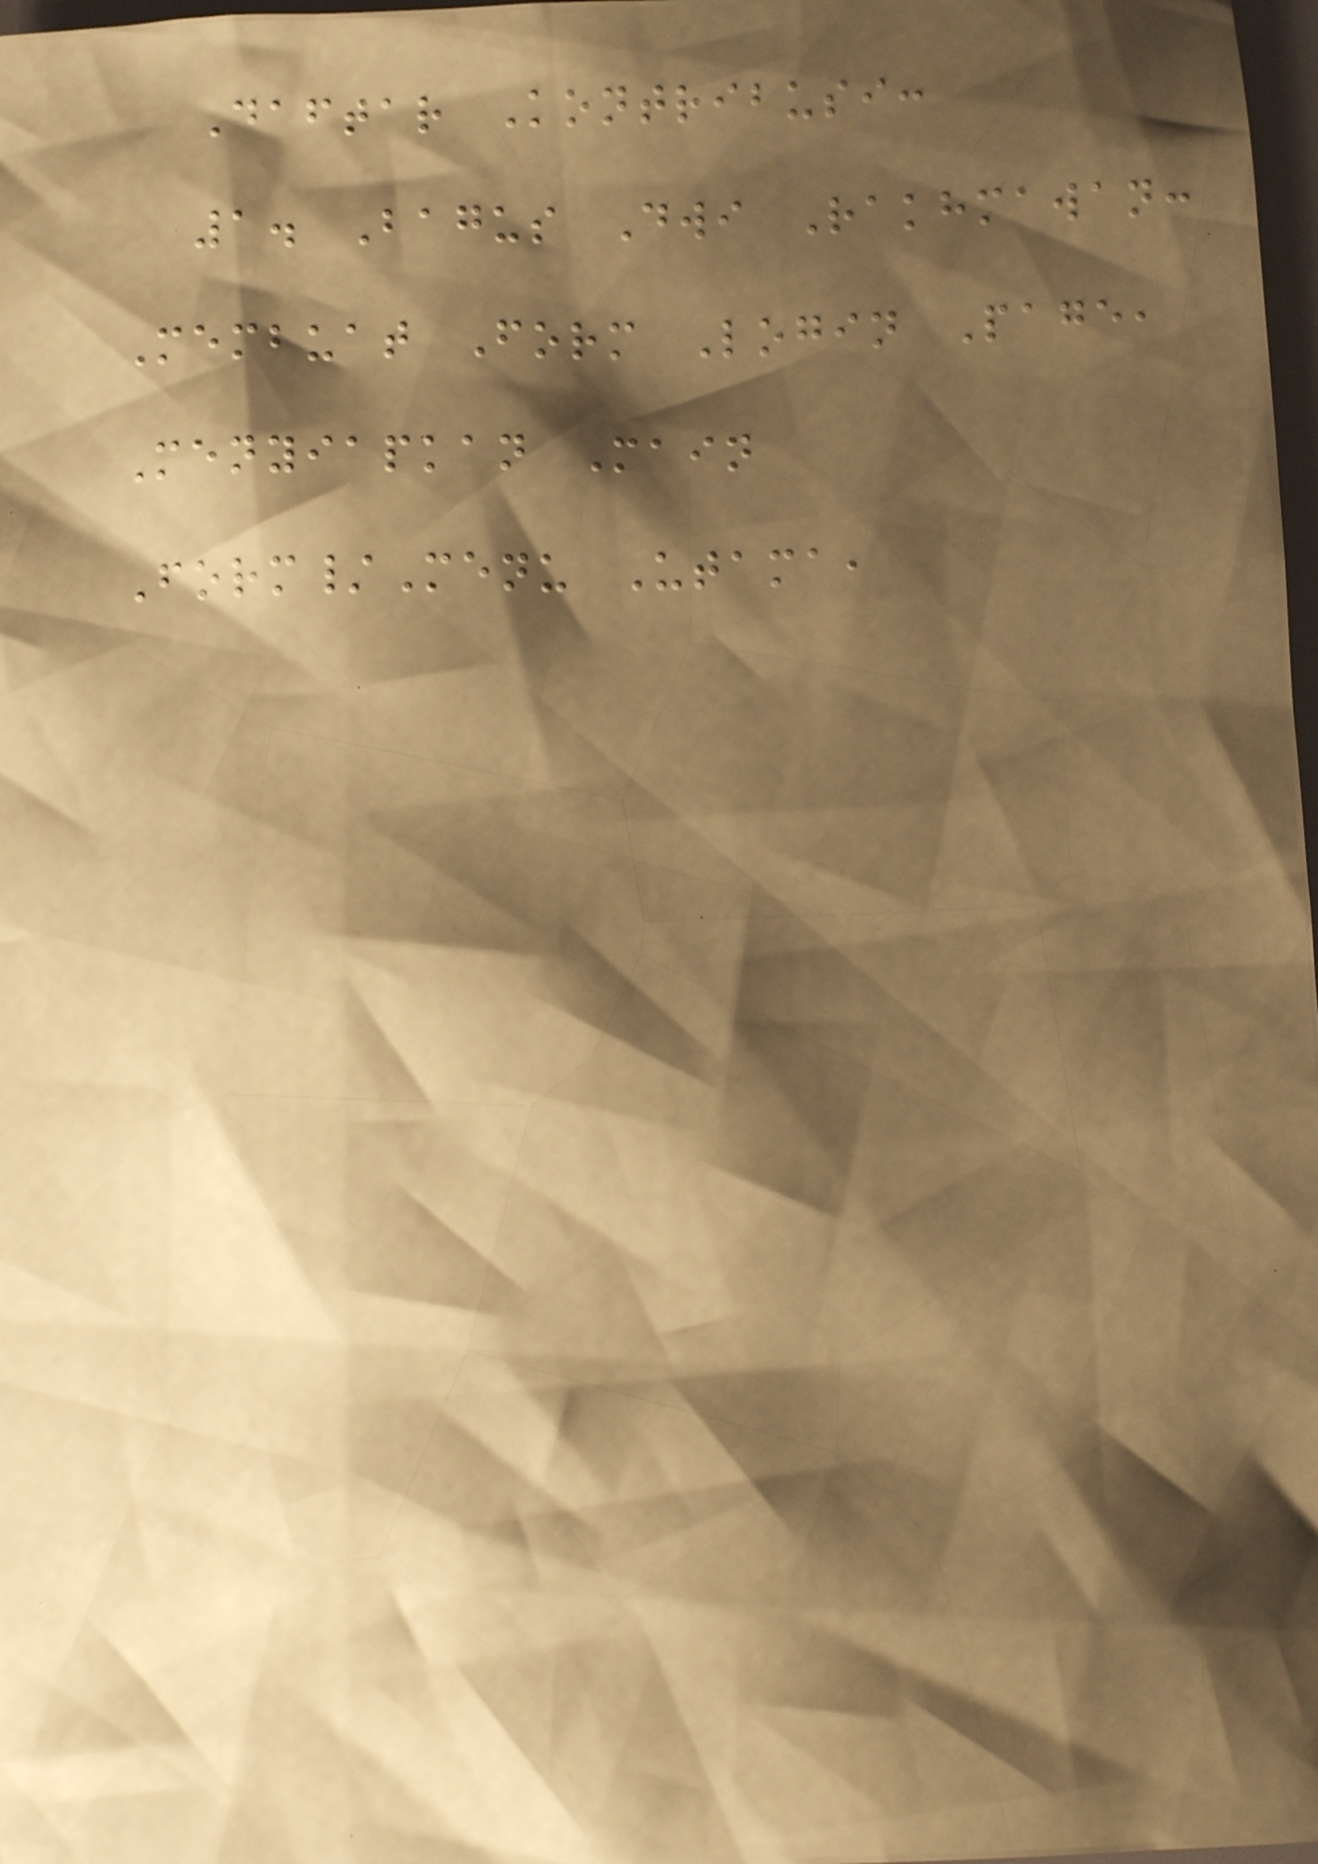Daftar Kontribusi:
1. Bagus Dwi Rakhmawan:
Membuat Form Login Page,
Menyiapkan Main
Form/Menu Utama,
